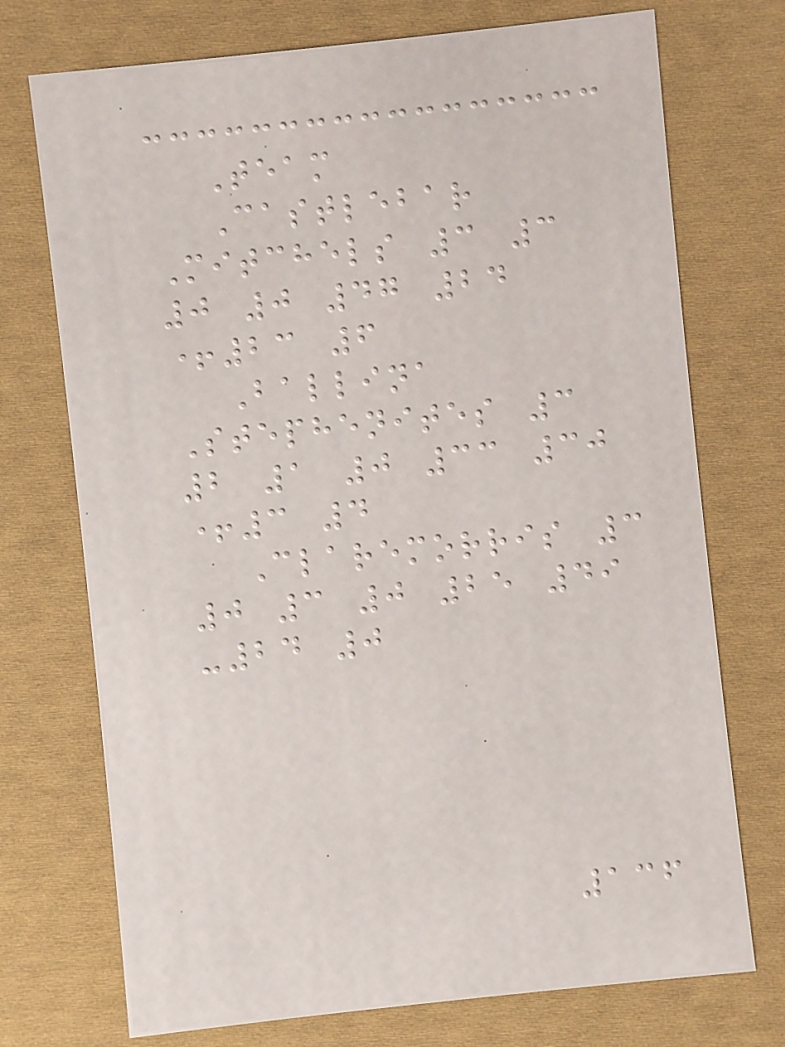Team
Castlebar
Mitchels 3 3
0 0 47 24
+23 6
Ballina
Stephenites 3
2 1 0 33 30
+3 4
Claremorris 3
0 3 0 25 49
-24 0
136
